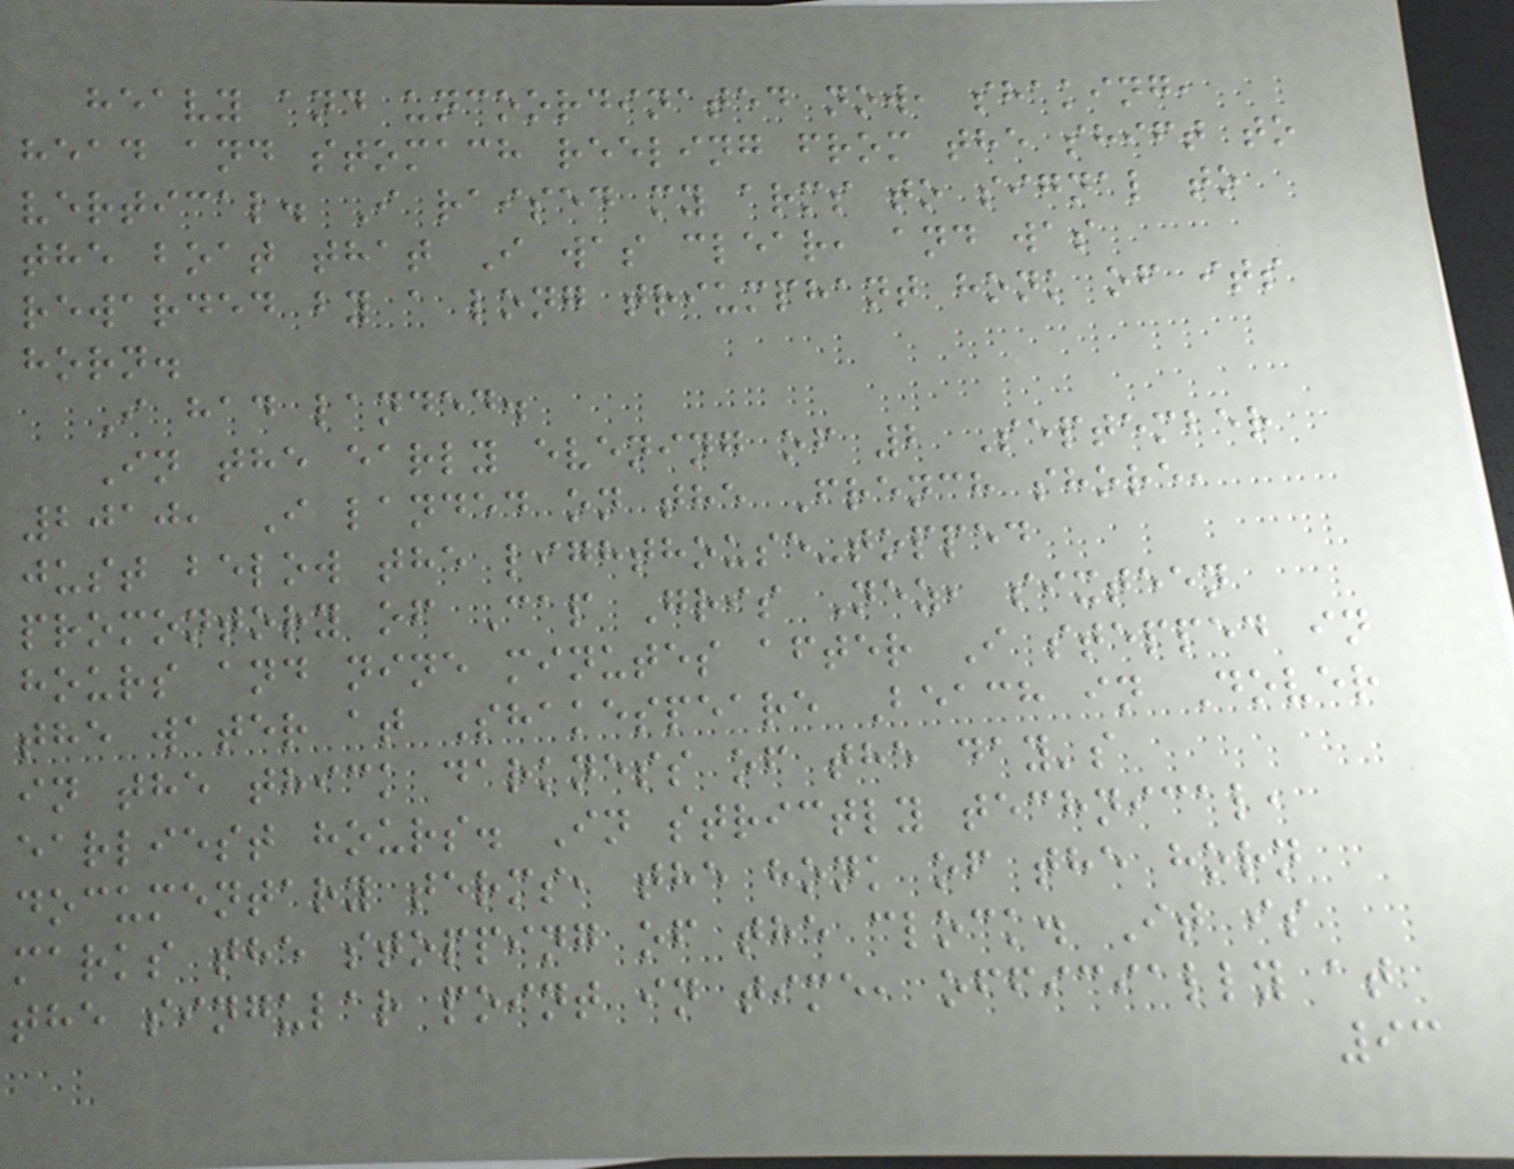heavy and uncoordinated now, shaking,
head and stomach reeling from the shift to
vertical. I raised my arms to signal to
the boat that I was clear, and was
rewarded by a long triumphant honk of its
horn.
I had landed.
In the early evening of 2 September
2010, I landed on the French shore,
just below the lighthouse-topped
promontory of Cap Gris Nez, sixteen
hours and nine minutes after I stepped in
the water at Shakespeare Beach in Dover
in the thick darkness of the day's
earliest hours. In strictly technical,
documentary terms, the honk of the horn
marks the stopping of the clock. It is
the singular point in time, officially at
93
